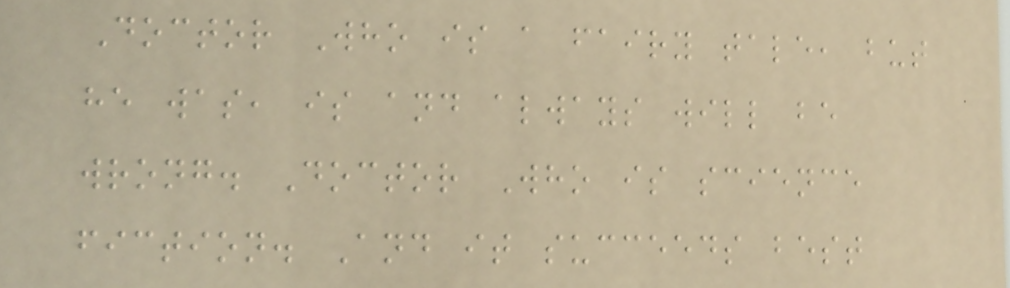Doctor Who is a fairy tale, but
he was, is and always will be
wrong. Doctor Who is science
fiction. And it succeeds best
